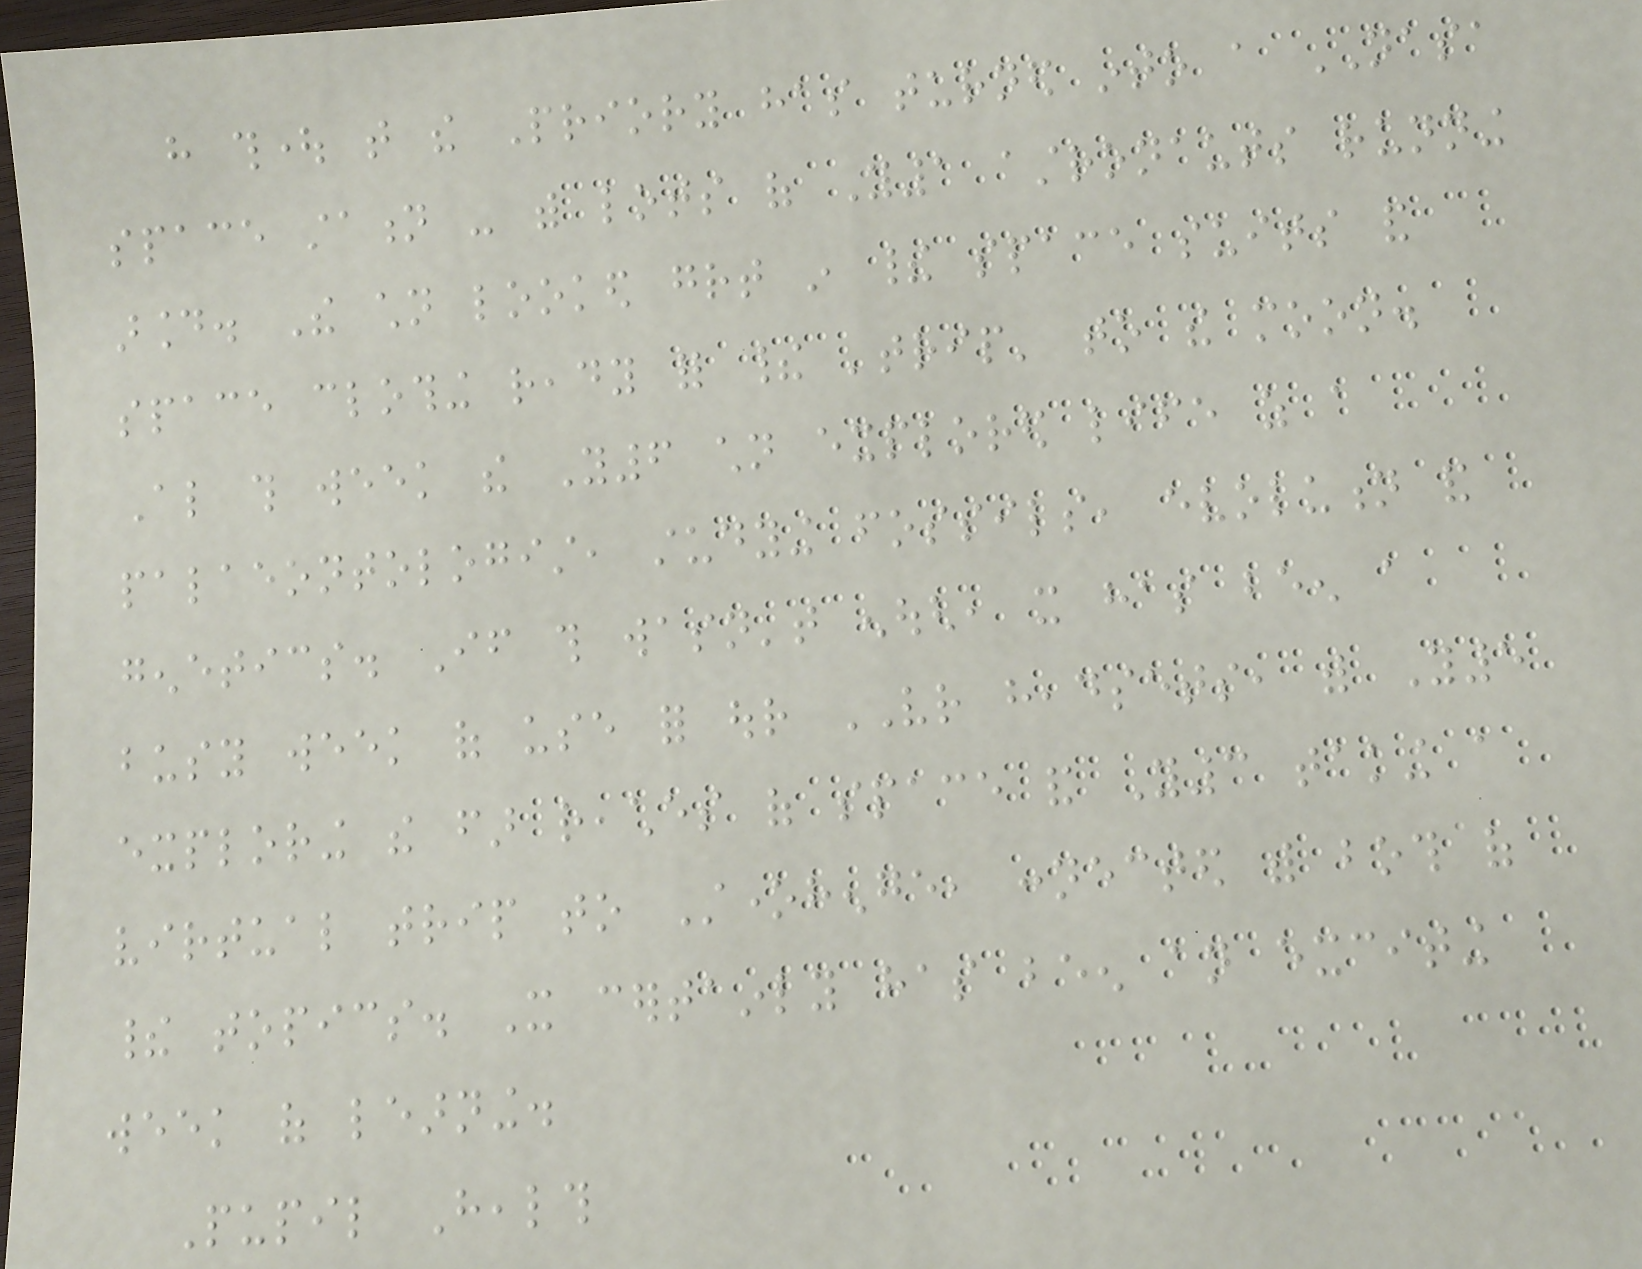have thought that the Priory has turned into a NASA
space station - with lots of Y1 astronauts running
around. The children looked great in their space suits and
space clothing ready for their 'trip' to the moon.
Also this week the Y6 children explored life as a
palaeontologist, studying fossils, evolution and
genetics. If this wasn't enough, it has been a
busy week of use for our VR headsets, with Y5
exploring the far reaches of space and Y3 taking a
virtual trip to Stonehenge, connected with both of
their topics. It certainly has been an exciting
week of learning.
Pupil Health
